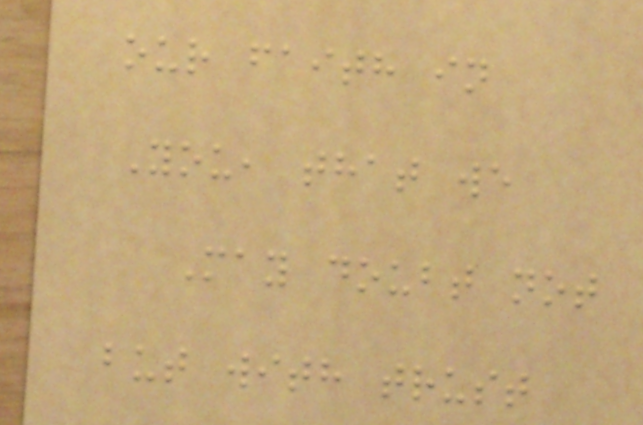our faith in
You, that we
May doubt not
but with trust
